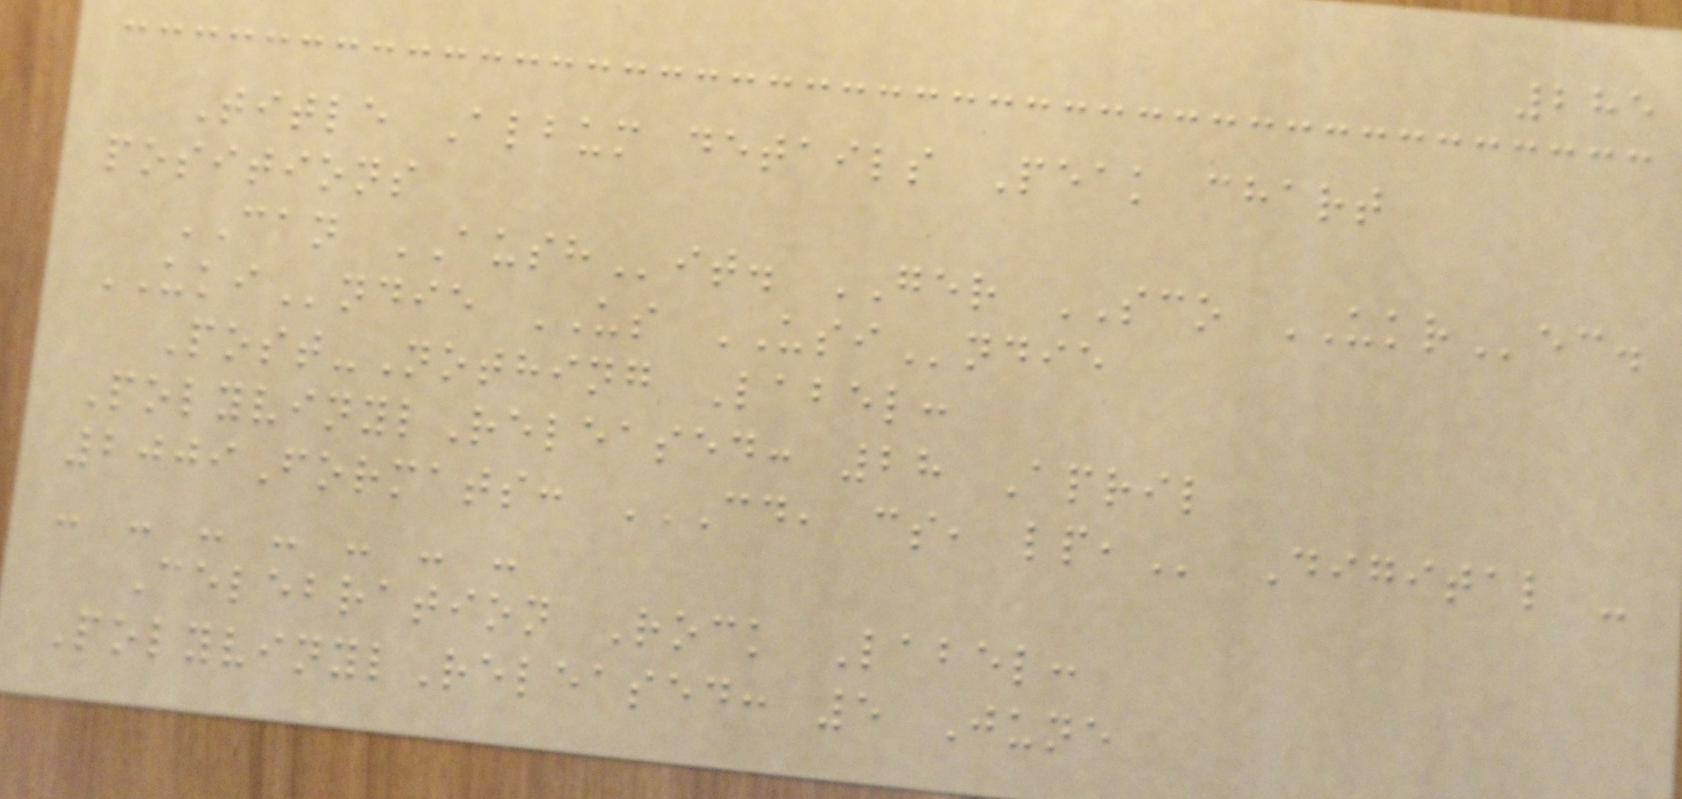285
Title Album details Peak chart
positions
CAN AUSHit. GER SCO UKRec.
UKIndie US USIndie
Post-Nothing Label:
PolyvinylReleased: 28 April
2009Formats: CD, CS, LP, Digital -
- - - - - - -
Celebration Rock Label:
PolyvinylReleased: 5 June
